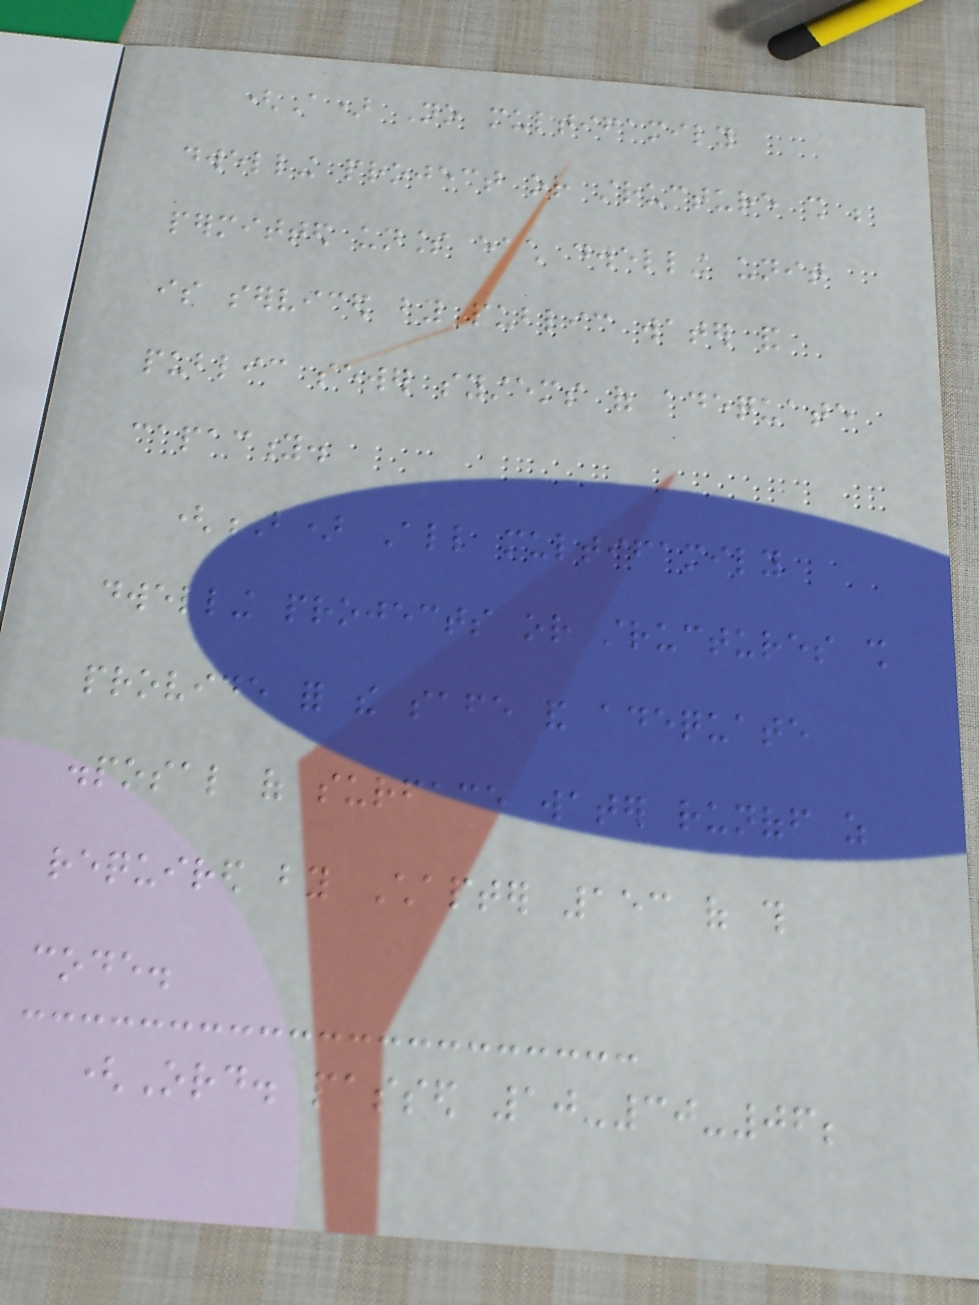(A) No multifamily
dwelling project or structure shall be
permitted unless each dwelling unit
is serviced by public water and
public sewer systems of adequate
capacity.
(B) All multifamily
dwelling projects or structures shall
provide for the safe and adequate
disposal of surface water runoff as
required by Chapter 153 of this
code.
(Ord. passed 10-30-06;
